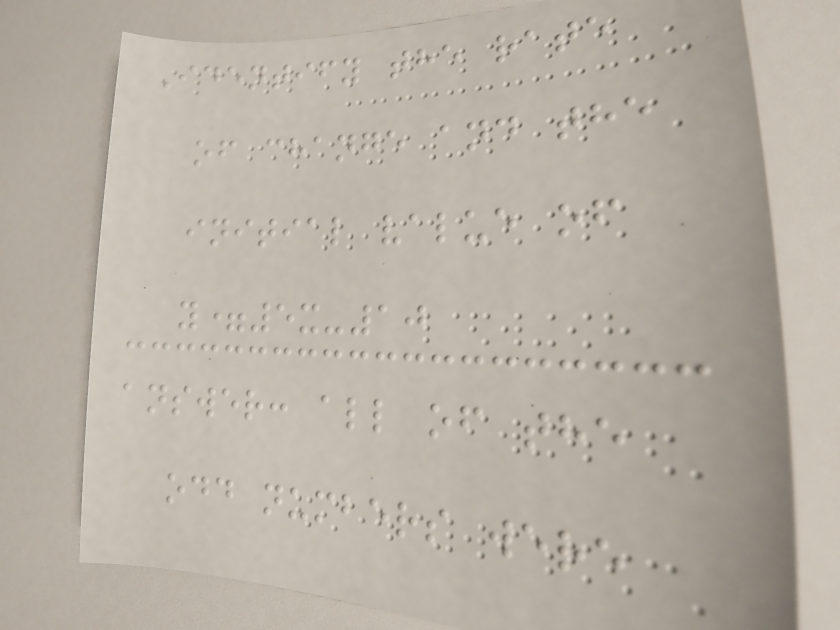Identify the rate
of change and the
initial value of
y=5x-10
answer: all of the
odd numbers were
